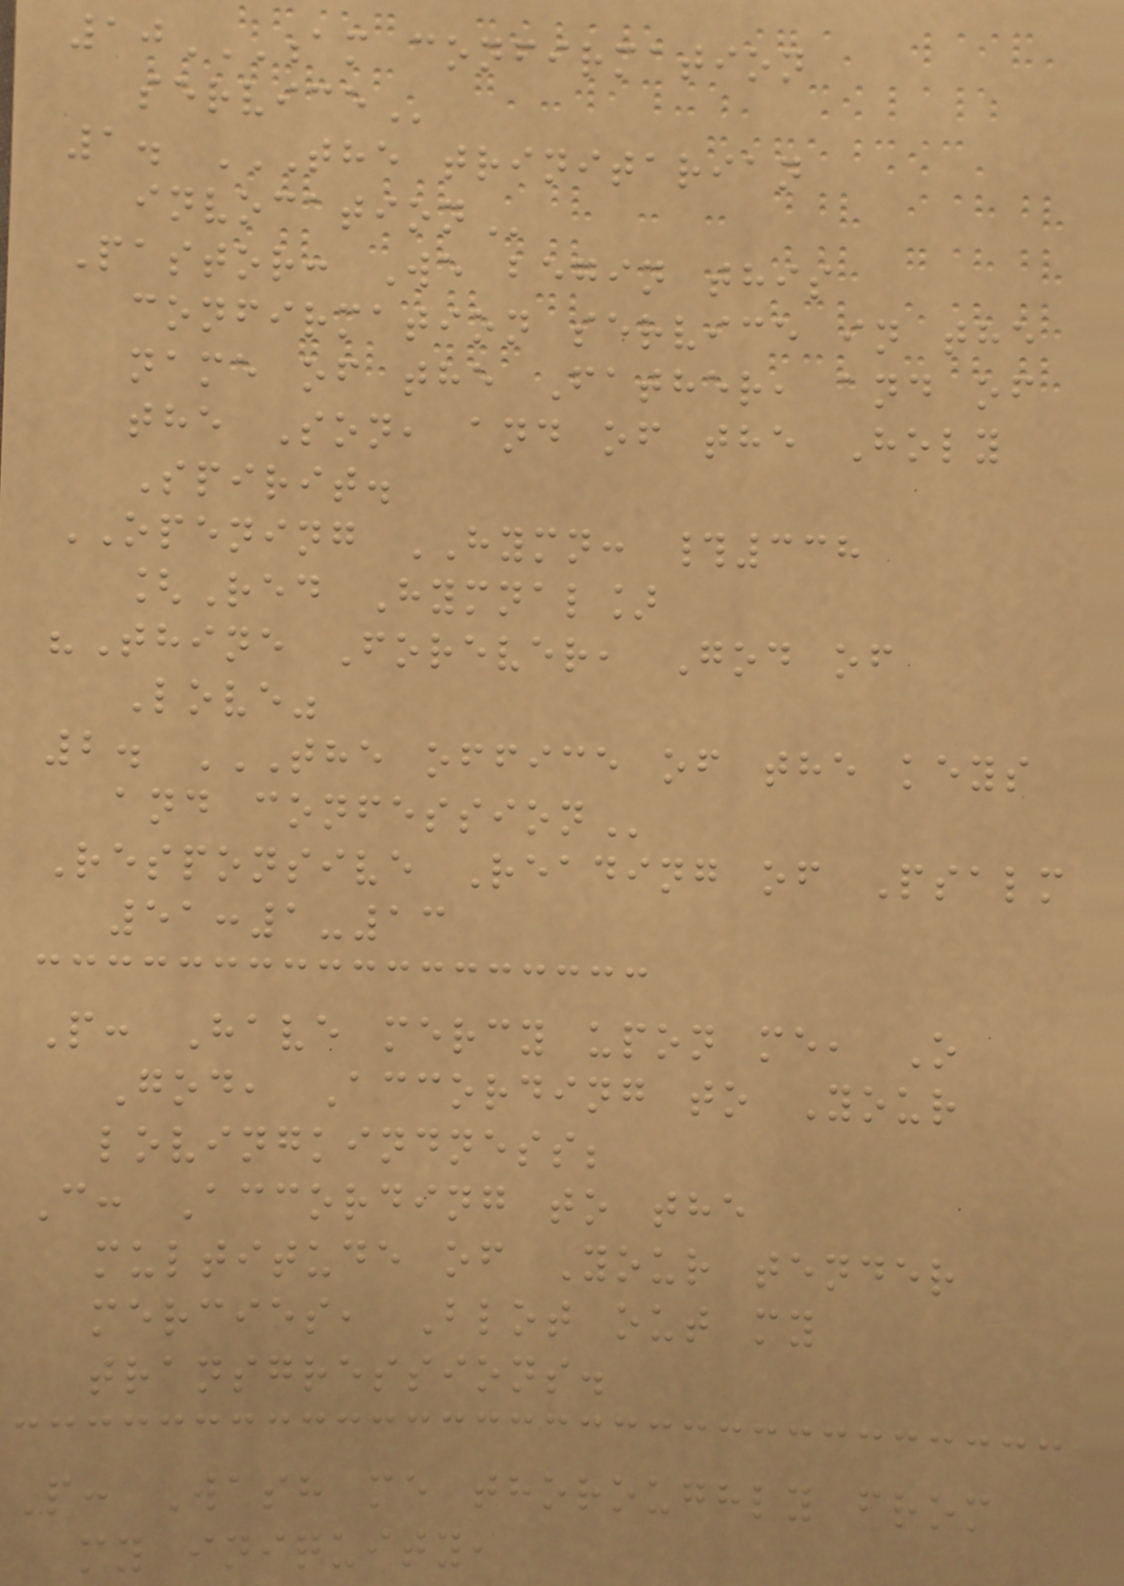10AM CONFIRMATION
SERVICE
1. THE TRINITARIAN
INVOCATION
Pastor: We begin this
confirmation service in the
name of the Father, and of
the Son, and of the Holy
Spirit.
OPENING HYMN: #338
[Red Hymnal]
"Thine Forever, God of
Love"
2. THE OFFICE OF THE KEYS
AND CONFESSION
Responsive Reading of Psalm
51:1-13
P: Have mercy upon me, O
God, According to Your
lovingkindness;
C: According to the
multitude of Your tender
mercies, Blot out my
transgressions.
P: Wash me thoroughly from
my iniquity,
